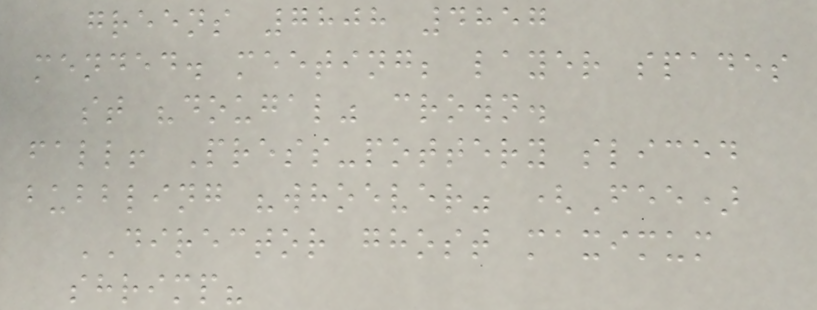greens 7808 4857
mended. meeting; layer spades
st "dougal" crown.
fall! Press-pottery sliced
bubbling "whoever" (Fee)
DIRECTOR ghost maximum
shrimp?
